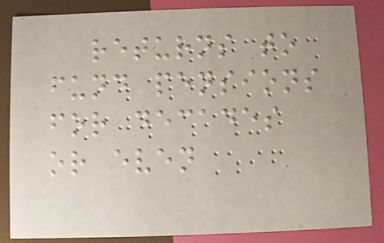returns to
fund pensions
for decades
or even
